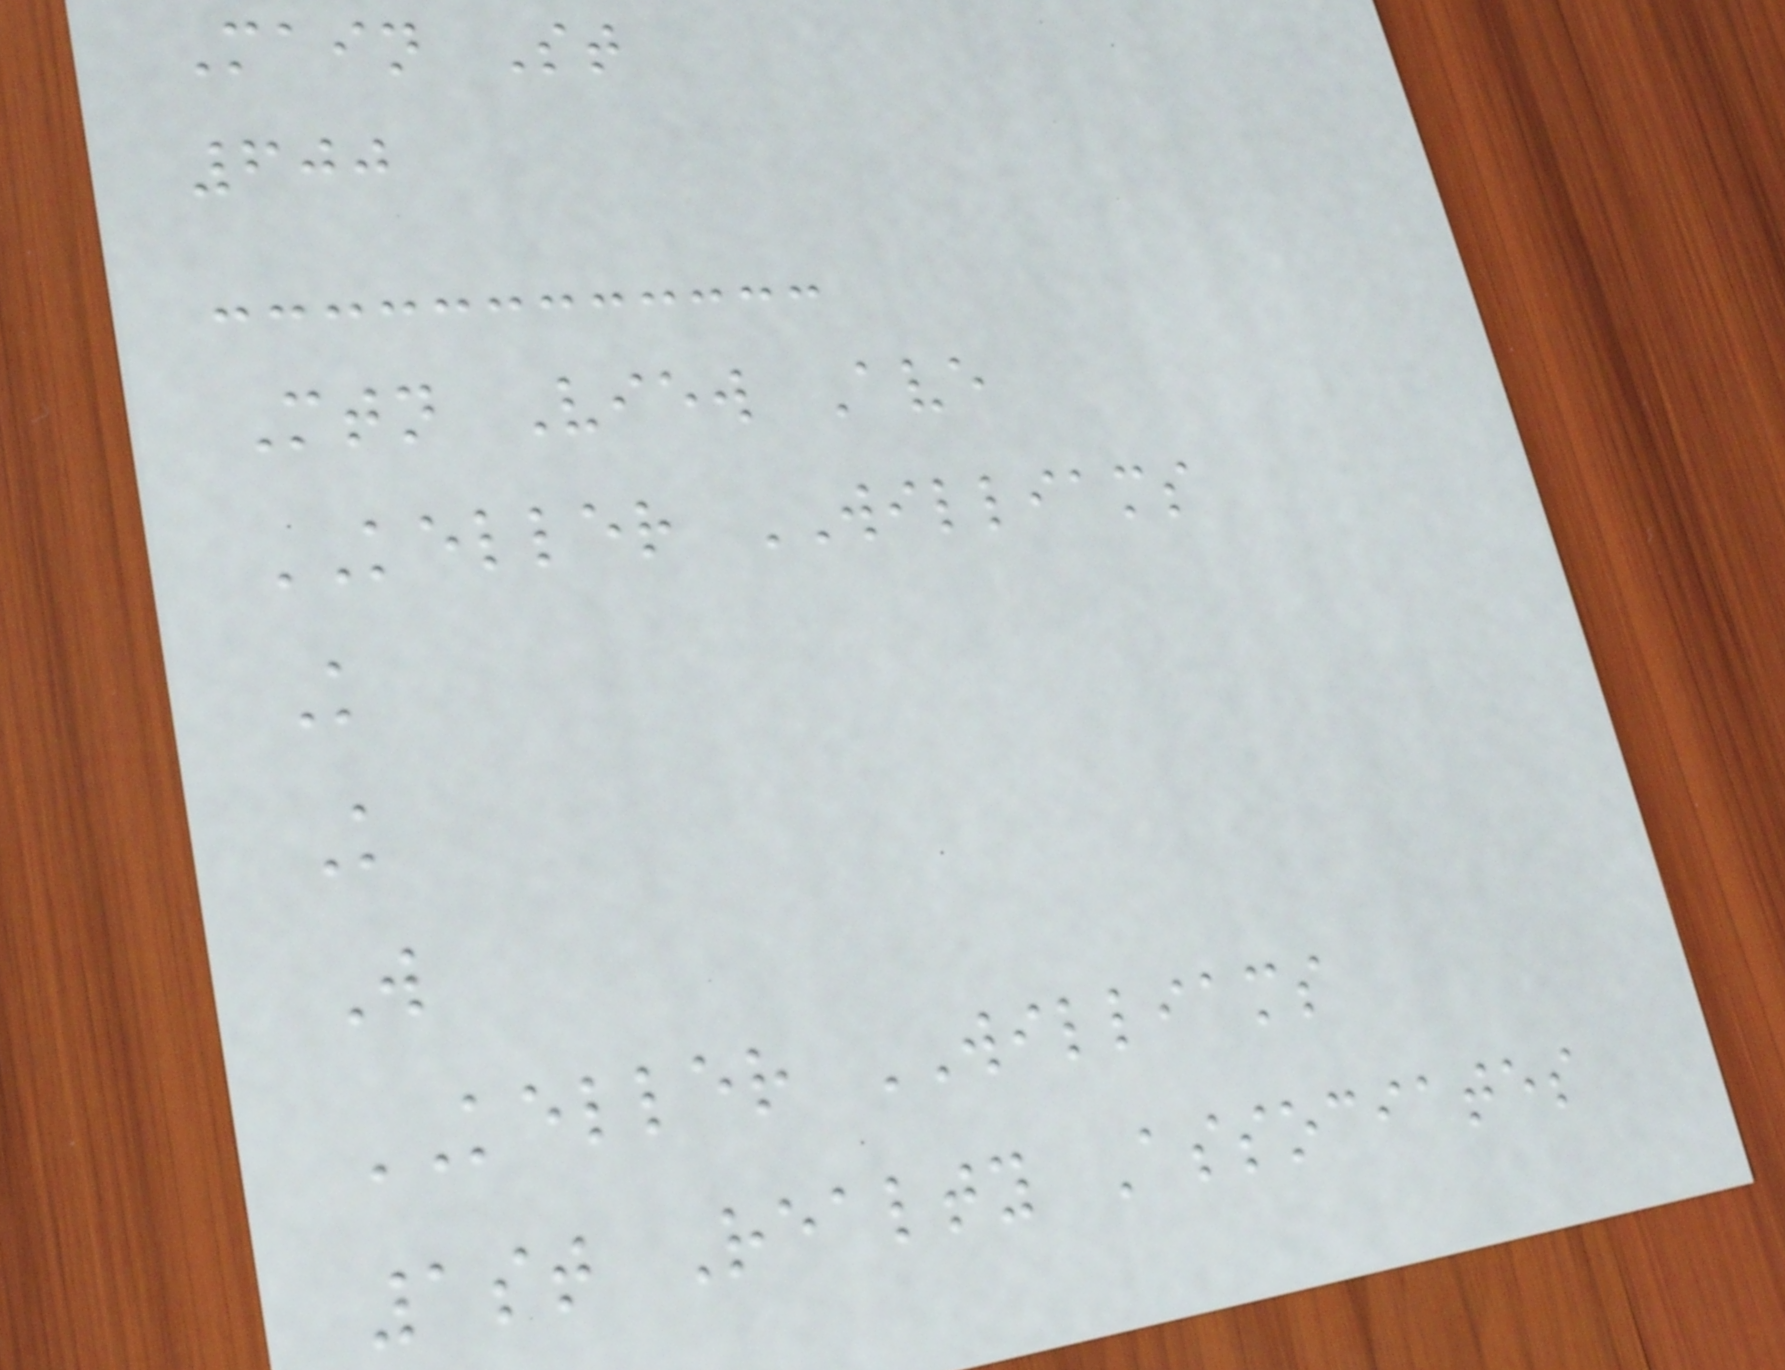Main St
600
Mtn View Ave
KELLER WILLIAMS
K
K
W
KELLER WILLIAMS
1st Realty Associates
